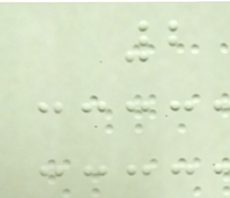2
